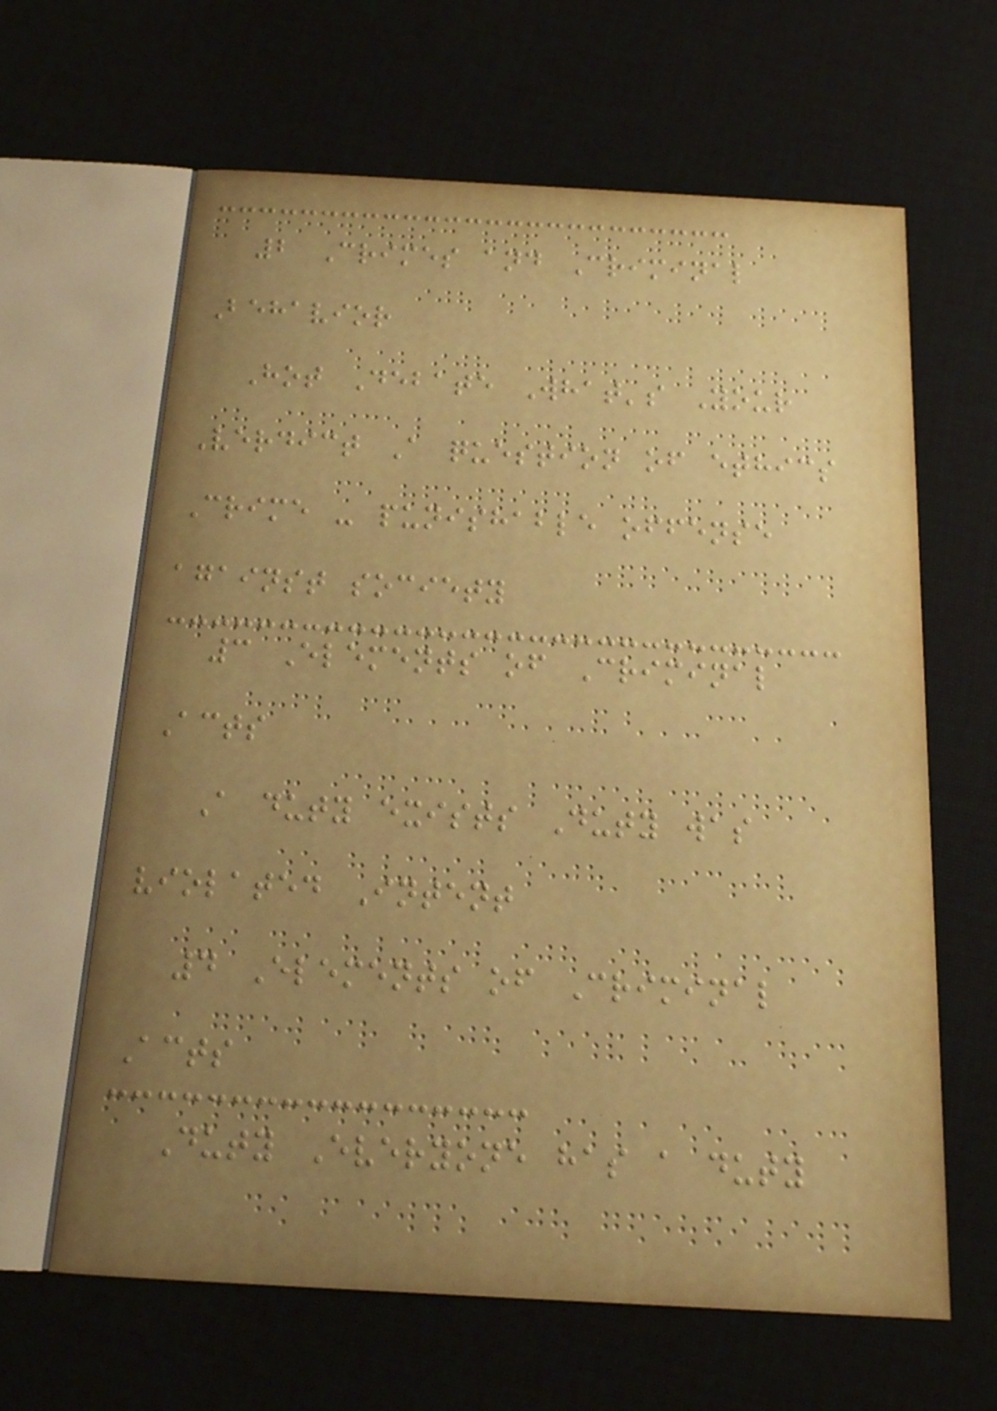2 Crimes and Criminal
Behavior
Hot Debate What's Your
Verdict A question of ethics
Crime - punishable offense
against society
3 Elements of Criminal
Acts
A duty exists Duty was
violated Intent
4 Elements of Criminal
Acts
Duty Everyone has a duty
